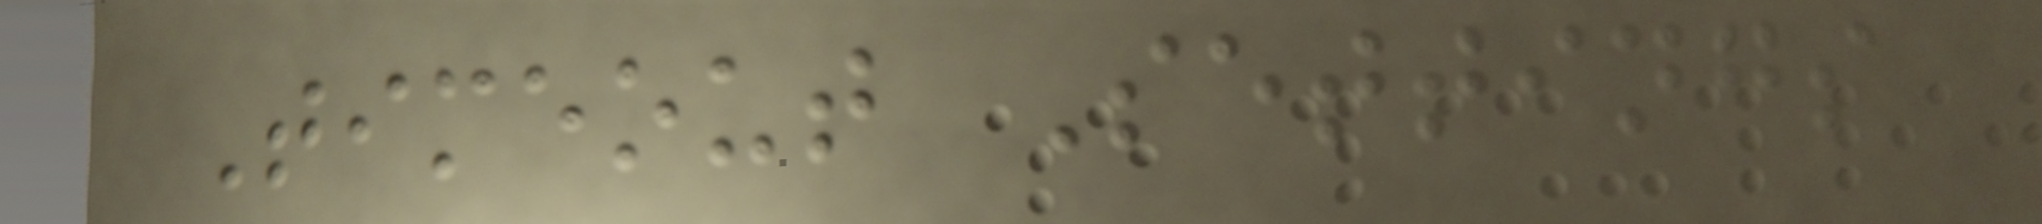Timeout Settings
